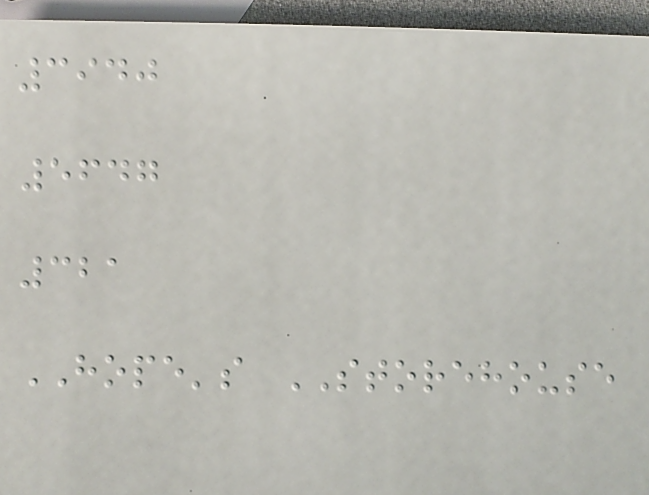3940
5647
321
HOPE's STOREHOUSE
